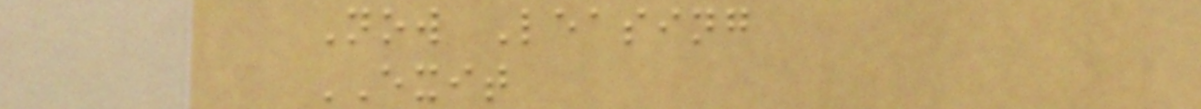Now Leasing
EXIT
